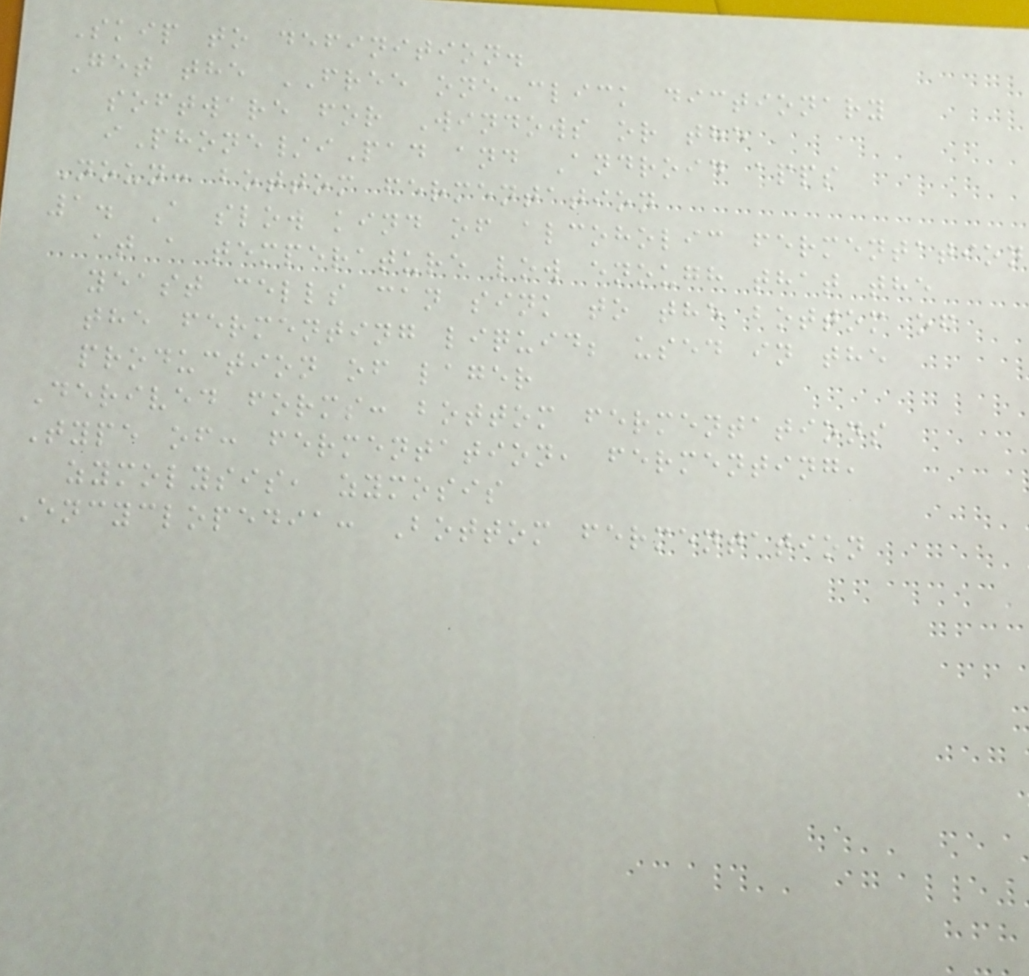Skip to definition.
Get the FREE one-click dictionary
software for Windows or the
iPhone/iPad and Android apps
Noun: bottom fermentation
1. A slow kind of alcoholic fermentation
at a temperature low enough that the
yeast cells can sink to the bottom of
the fermenting liquid; used in the
production of lager
Derived forms: bottom fermentations
Type of: fermentation, fermenting,
zymolysis, zymosis
Encyclopedia: Bottom fermentation
